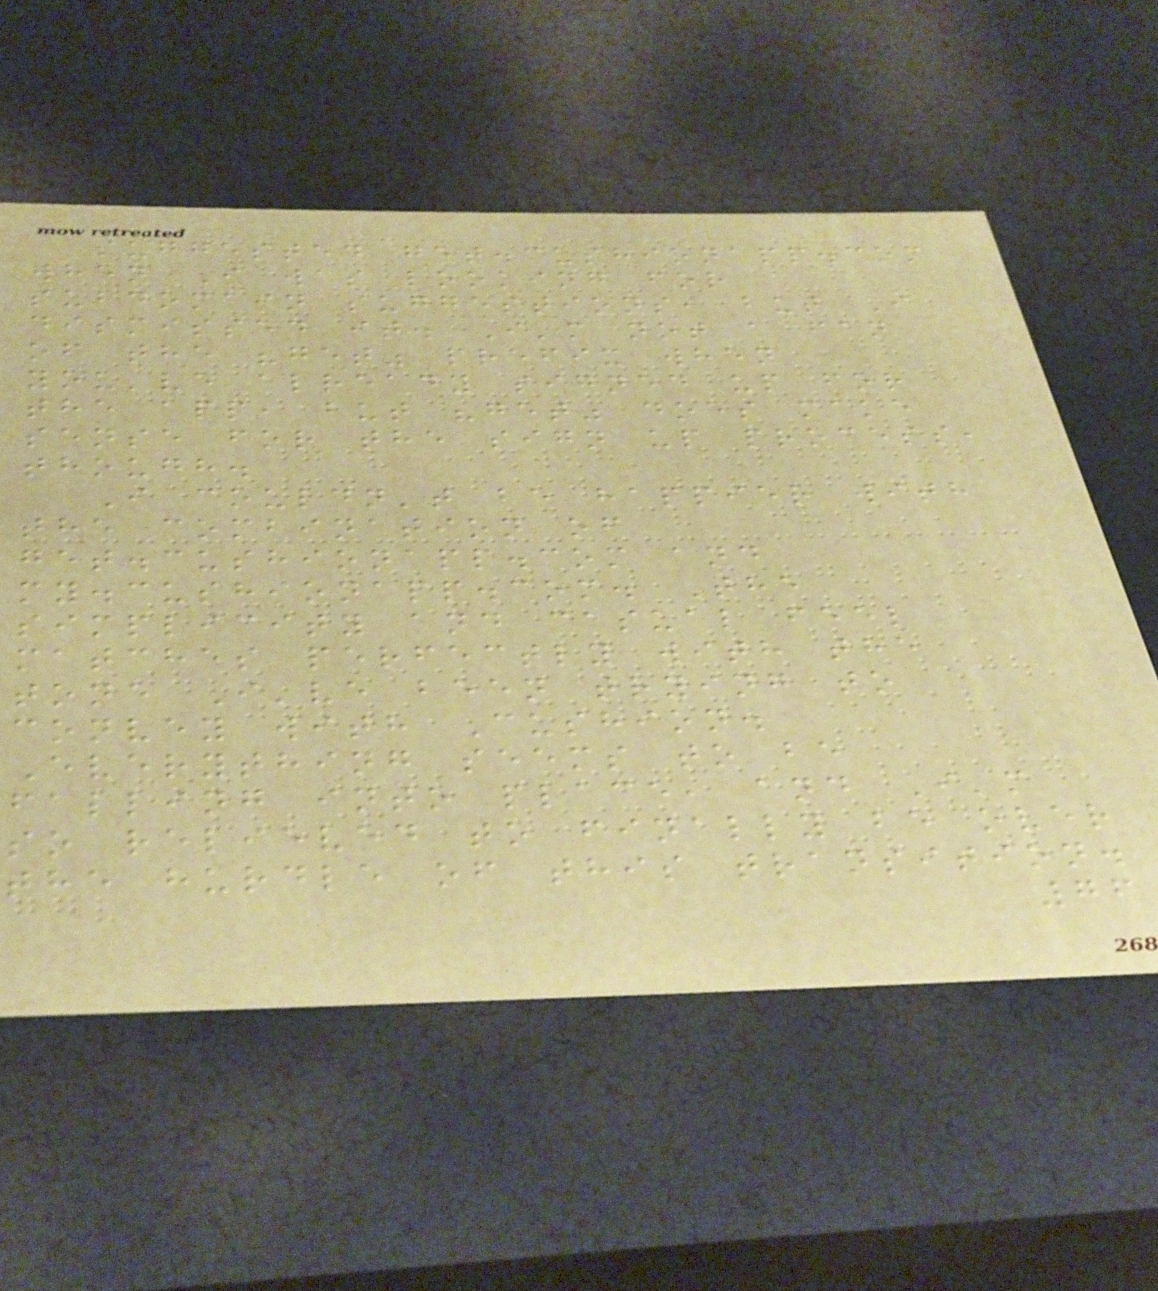suggested get.cushionapp.com
when I was looking for
subdomain suggestions, but I
dismissed it. I'm not a fan
of the "get" prefix when
you've already signed up for
the app, but "get" does make
sense for the sign up process,
though.
I couldn't be happier with
the combination of
get.cushionapp.com and
my.cushionapp.com. The
simplicity and casual feel
matches perfectly with the
tone I've been trying to
convey with Cushion.
Everything seems to be
falling into place, and I'm
so relieved to finally be over
the hurdle of this transition.
76
